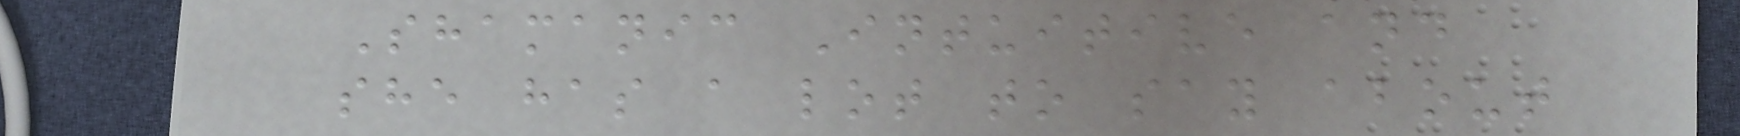Shamanic Intuitive and
she has a lot to say about
